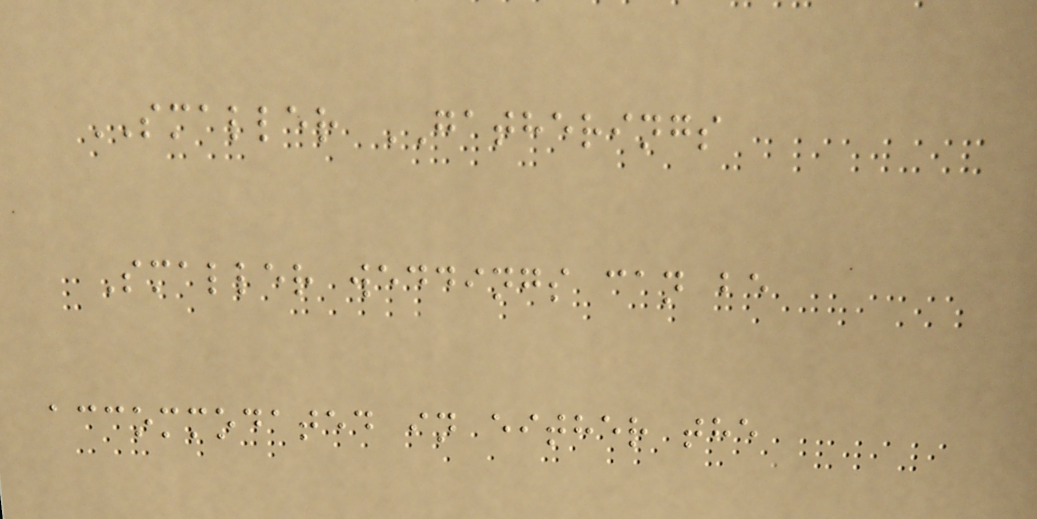SMALLER GATHERINGS
Smaller weddings can be
accommodated in either the
